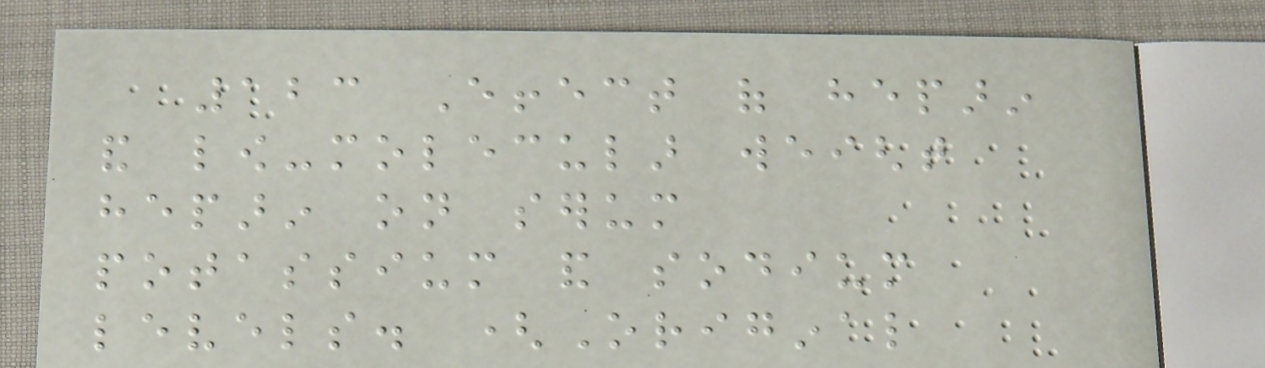123 Effect of heparin
and low-molecular weight
heparin on serum
potassium and sodium
levels. (Original
